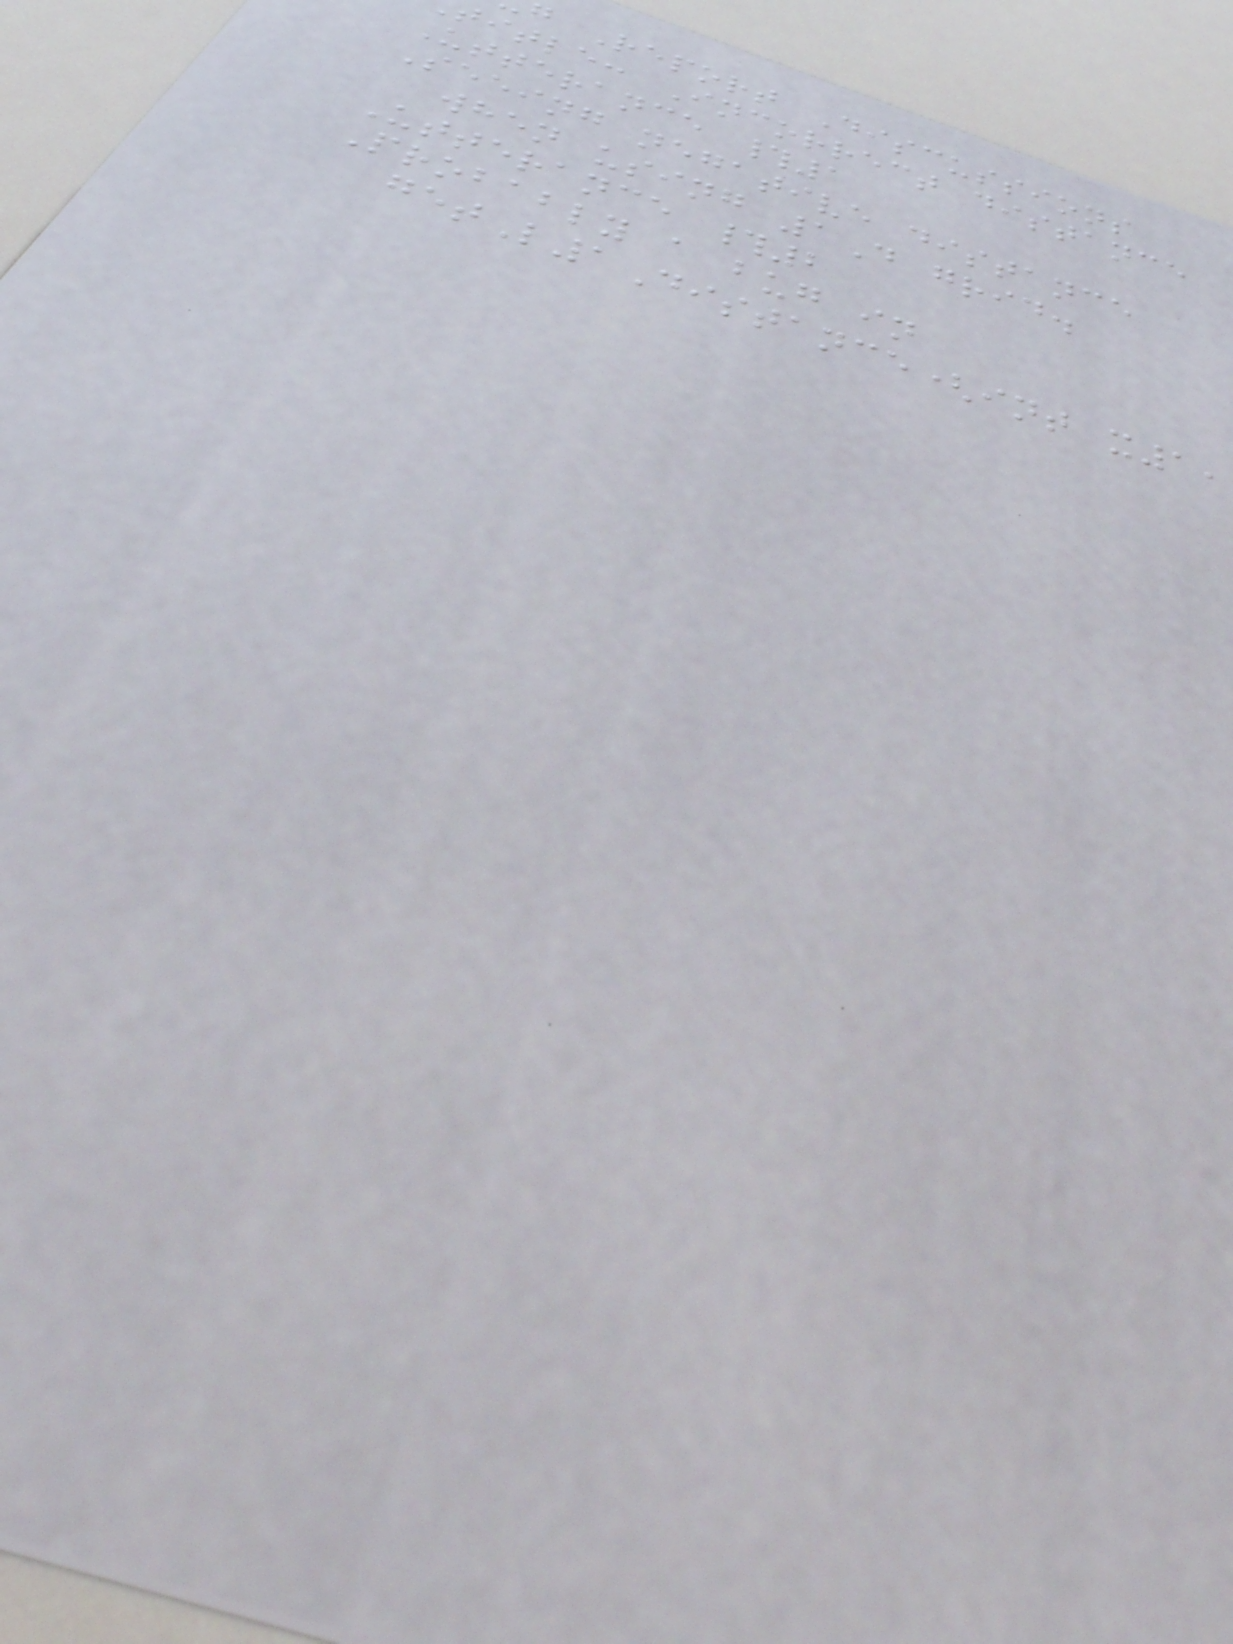g Report Discussions
title: Incorrect distance
Utterance #1
Seeing negative distance
when using 1D grid.
Utterance #2
Probably a bug in
getL1Distance(int x1,
